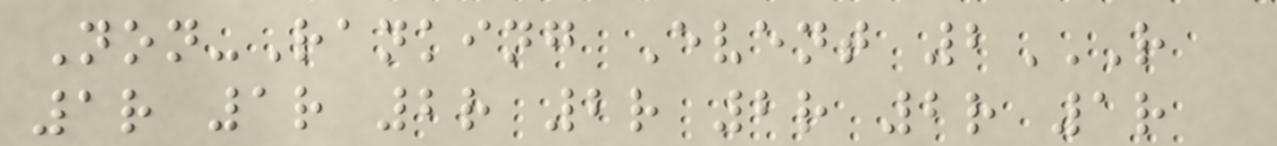Non-Ranking Event 2R
1R 1R 2R 2R 2R 2R 1R
